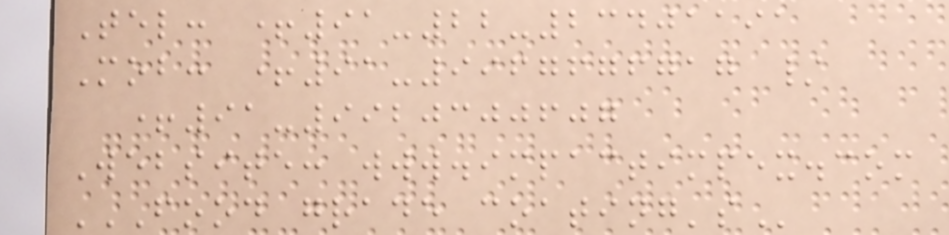Tel: +91-22-23401191
Mob: +91-9967676717 /
+91-9920300607
Website: www.impactimpex.com
FOOD GRADE COATING'S
